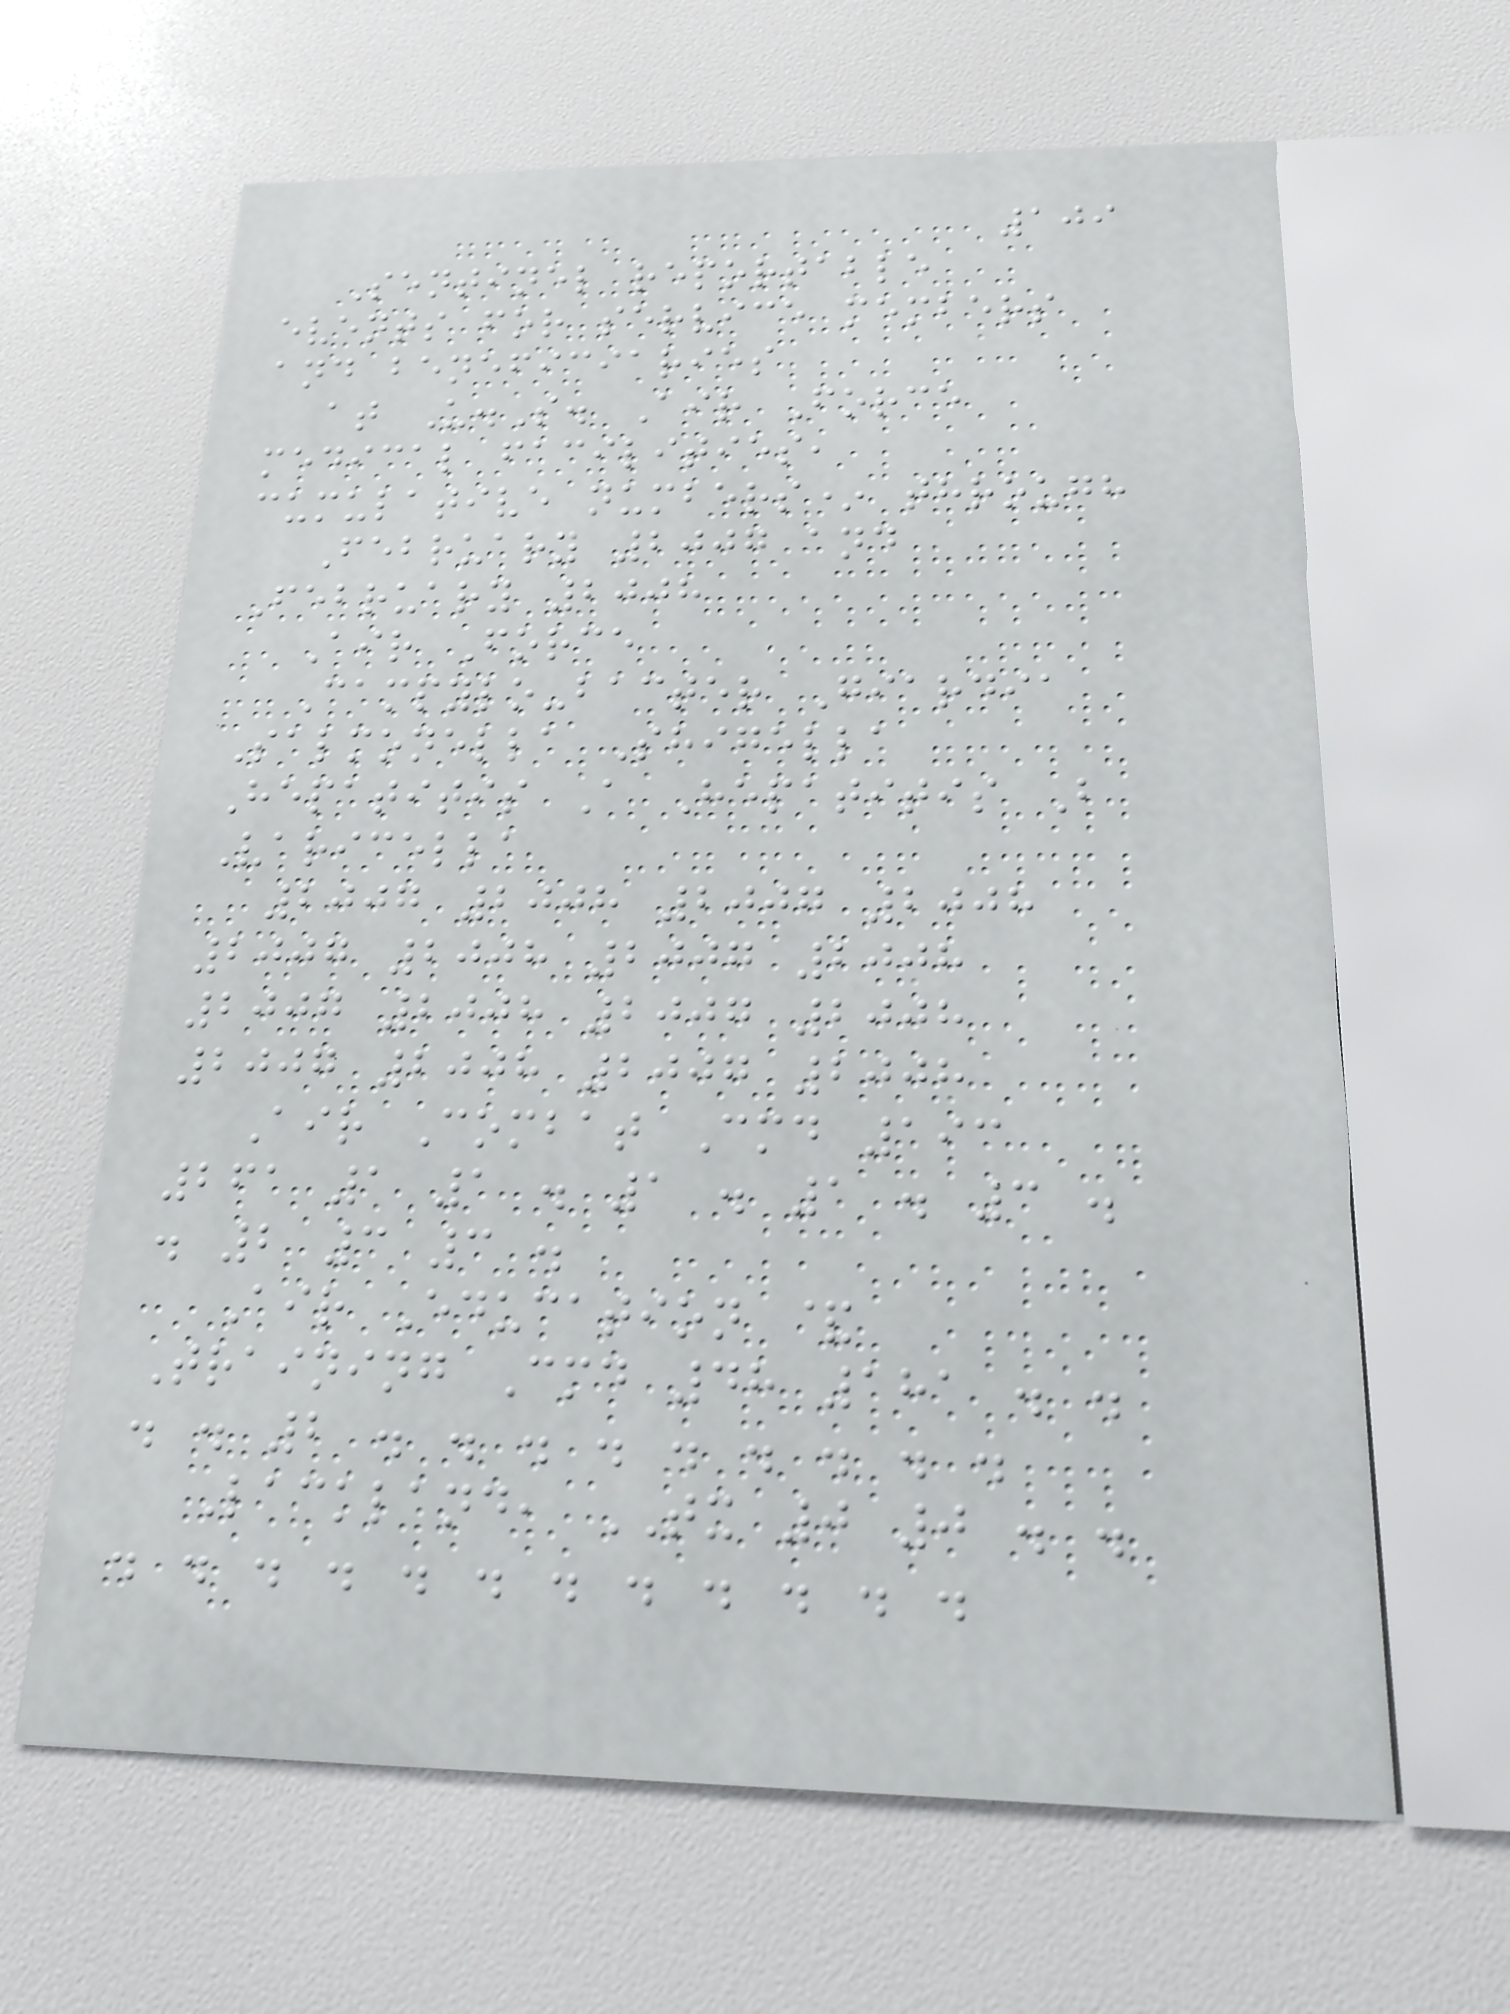109
Sentinel reportable
events for service members
and beneficiaries
at U.S. Air Force
medical facilities,
cumulative numbers* through
February 2007 and
February 2008
Air Force
Campylo-bacter Giardia
Salmonella Shigella
Hepatitis A Hepatitis B
Varicella
2007 2008 2007 2008
2007 2008 2007 2008
2007 2008 2007 2008
2007 2008 2007 2008
Air Combat Cmd 193
261 1 1 . 1 . 1 . 3 .
. 2 3 3 .
Air Education &
Training Cmd 48 181 . .
. . 2 . . . . . . . . .
Lackland, TX 0 0 . .
. . . . . . . . . . . .
